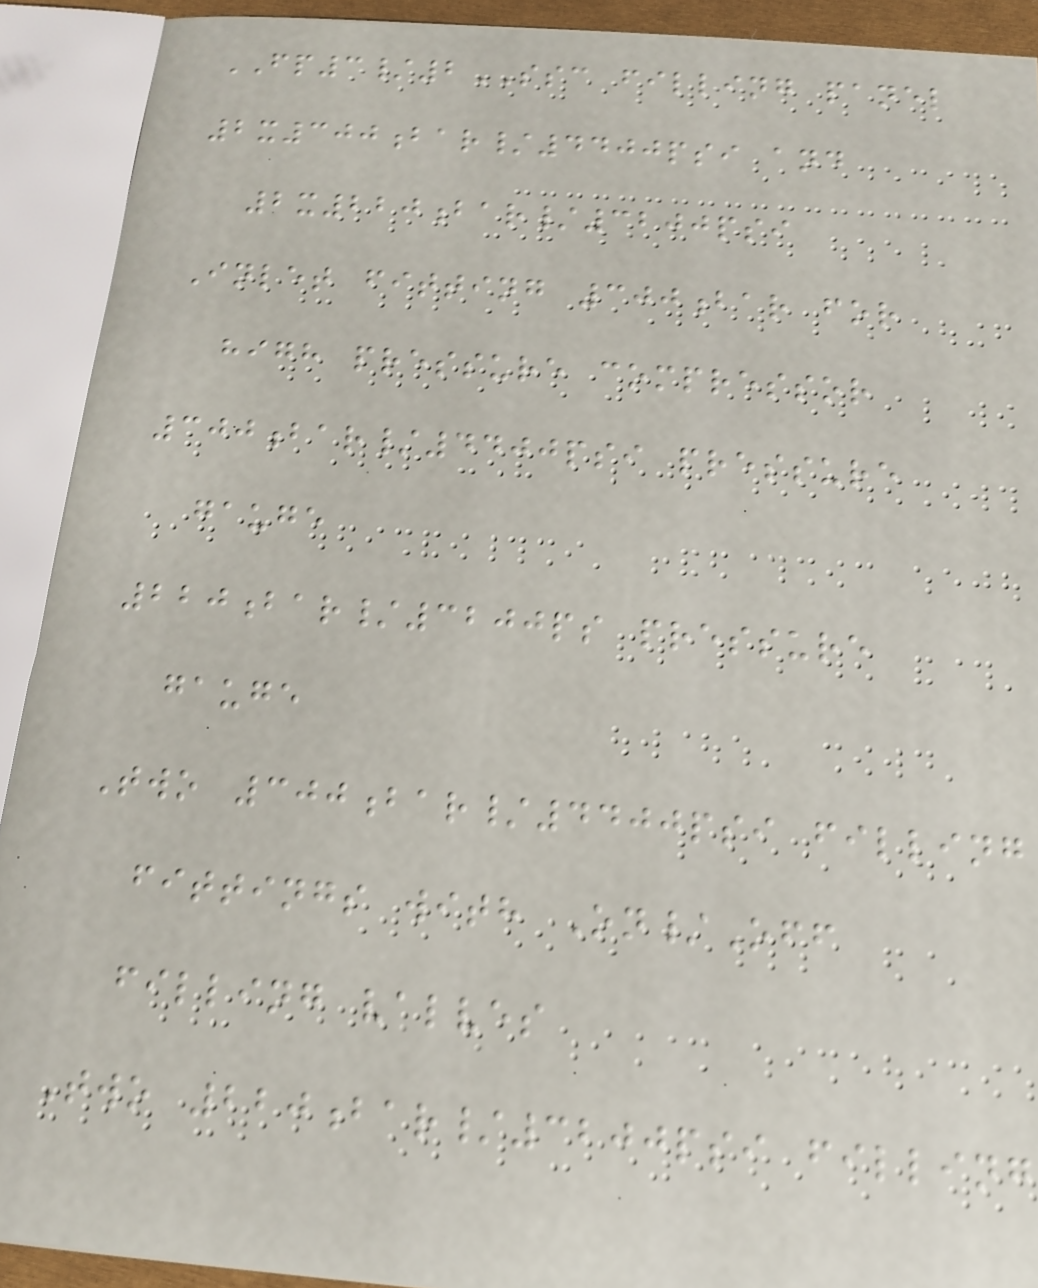FP3/2SSC filling panel
2x300bar/4400psi and
2x220bar/3200psi
Inlet fitting 300bar for
high pressure compressor
300bar/4400psi pressure
gauge
220bar/3200ps pressure
gauge
Two 300bar/4400psi filling
fittings with On/Off
filling valves
Two 220bar/3200psi filling
